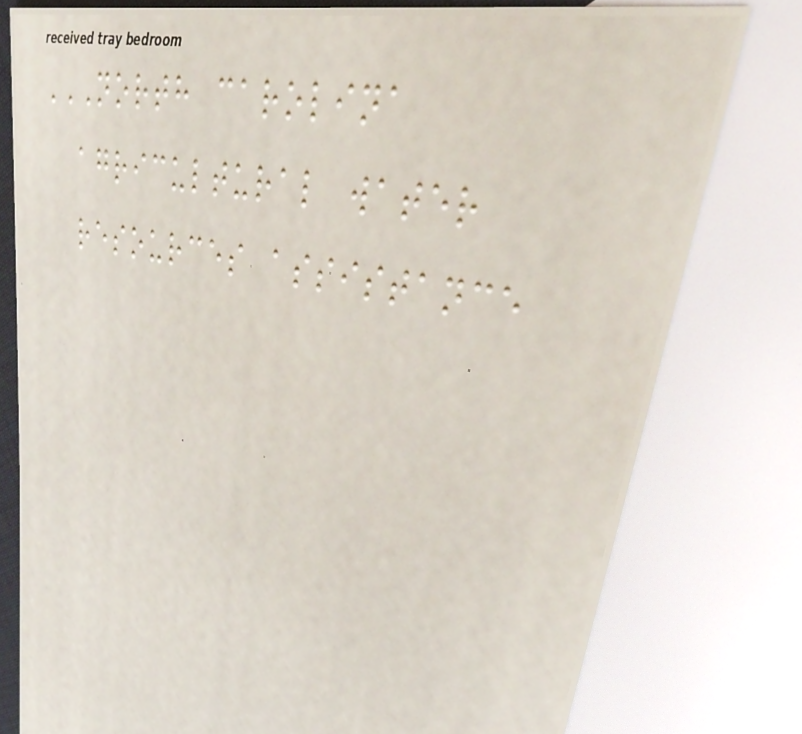NORTH CAROLINA
AGRICULTURAL WATER
RESOURCES ASSISTANCE
